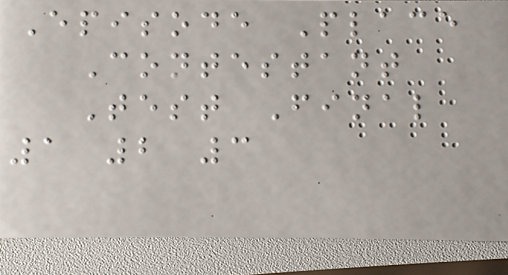Episode Place
Contestant
Test Final
1 2 3
